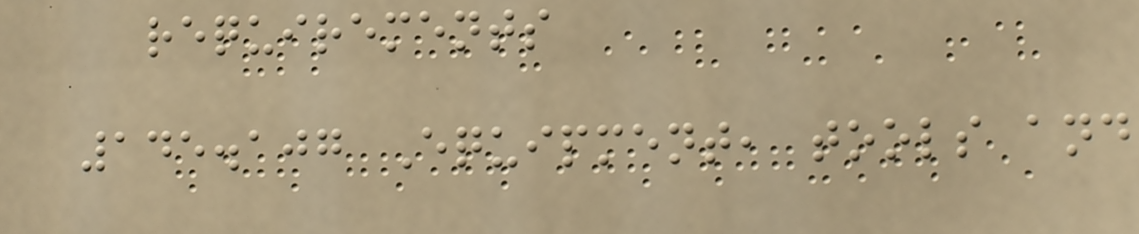requirements
145.107 Equipment, tools and
